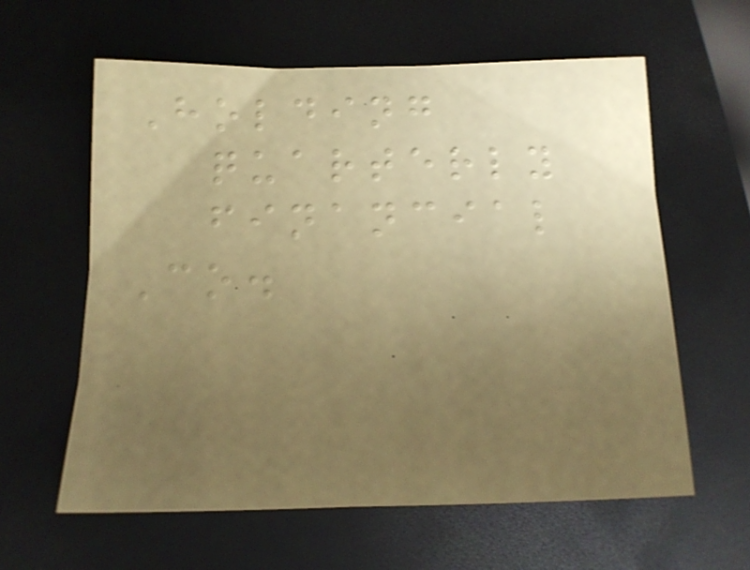Holding
quarterly
financial
Co.
